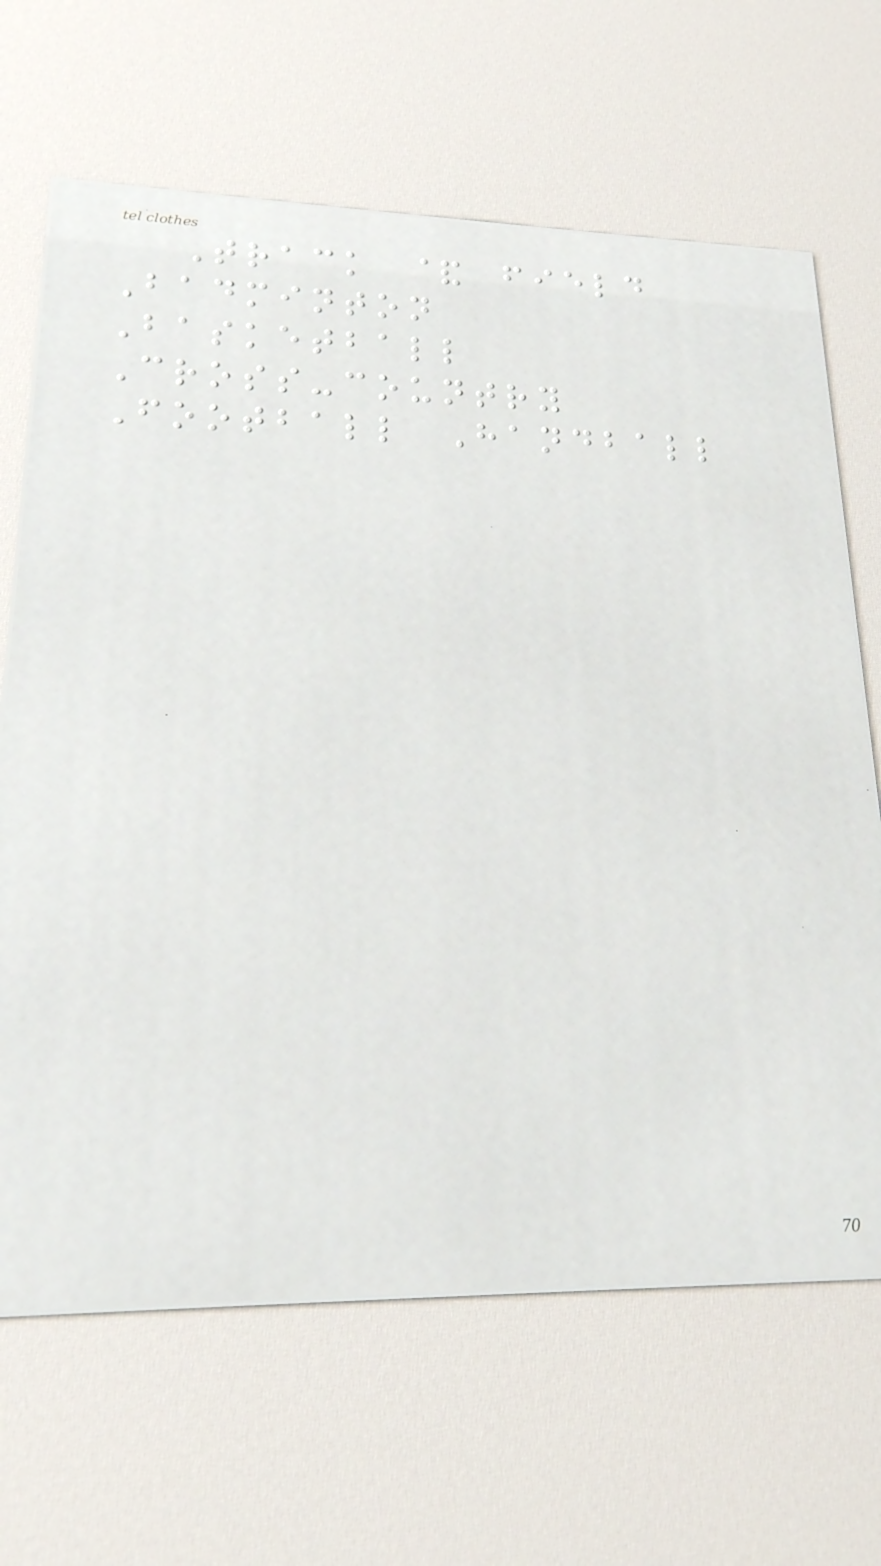Track & field
Badminton
Basketball
Cross-country
Football Handball
